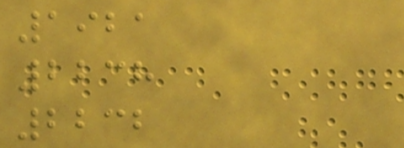1921
2238
2232
